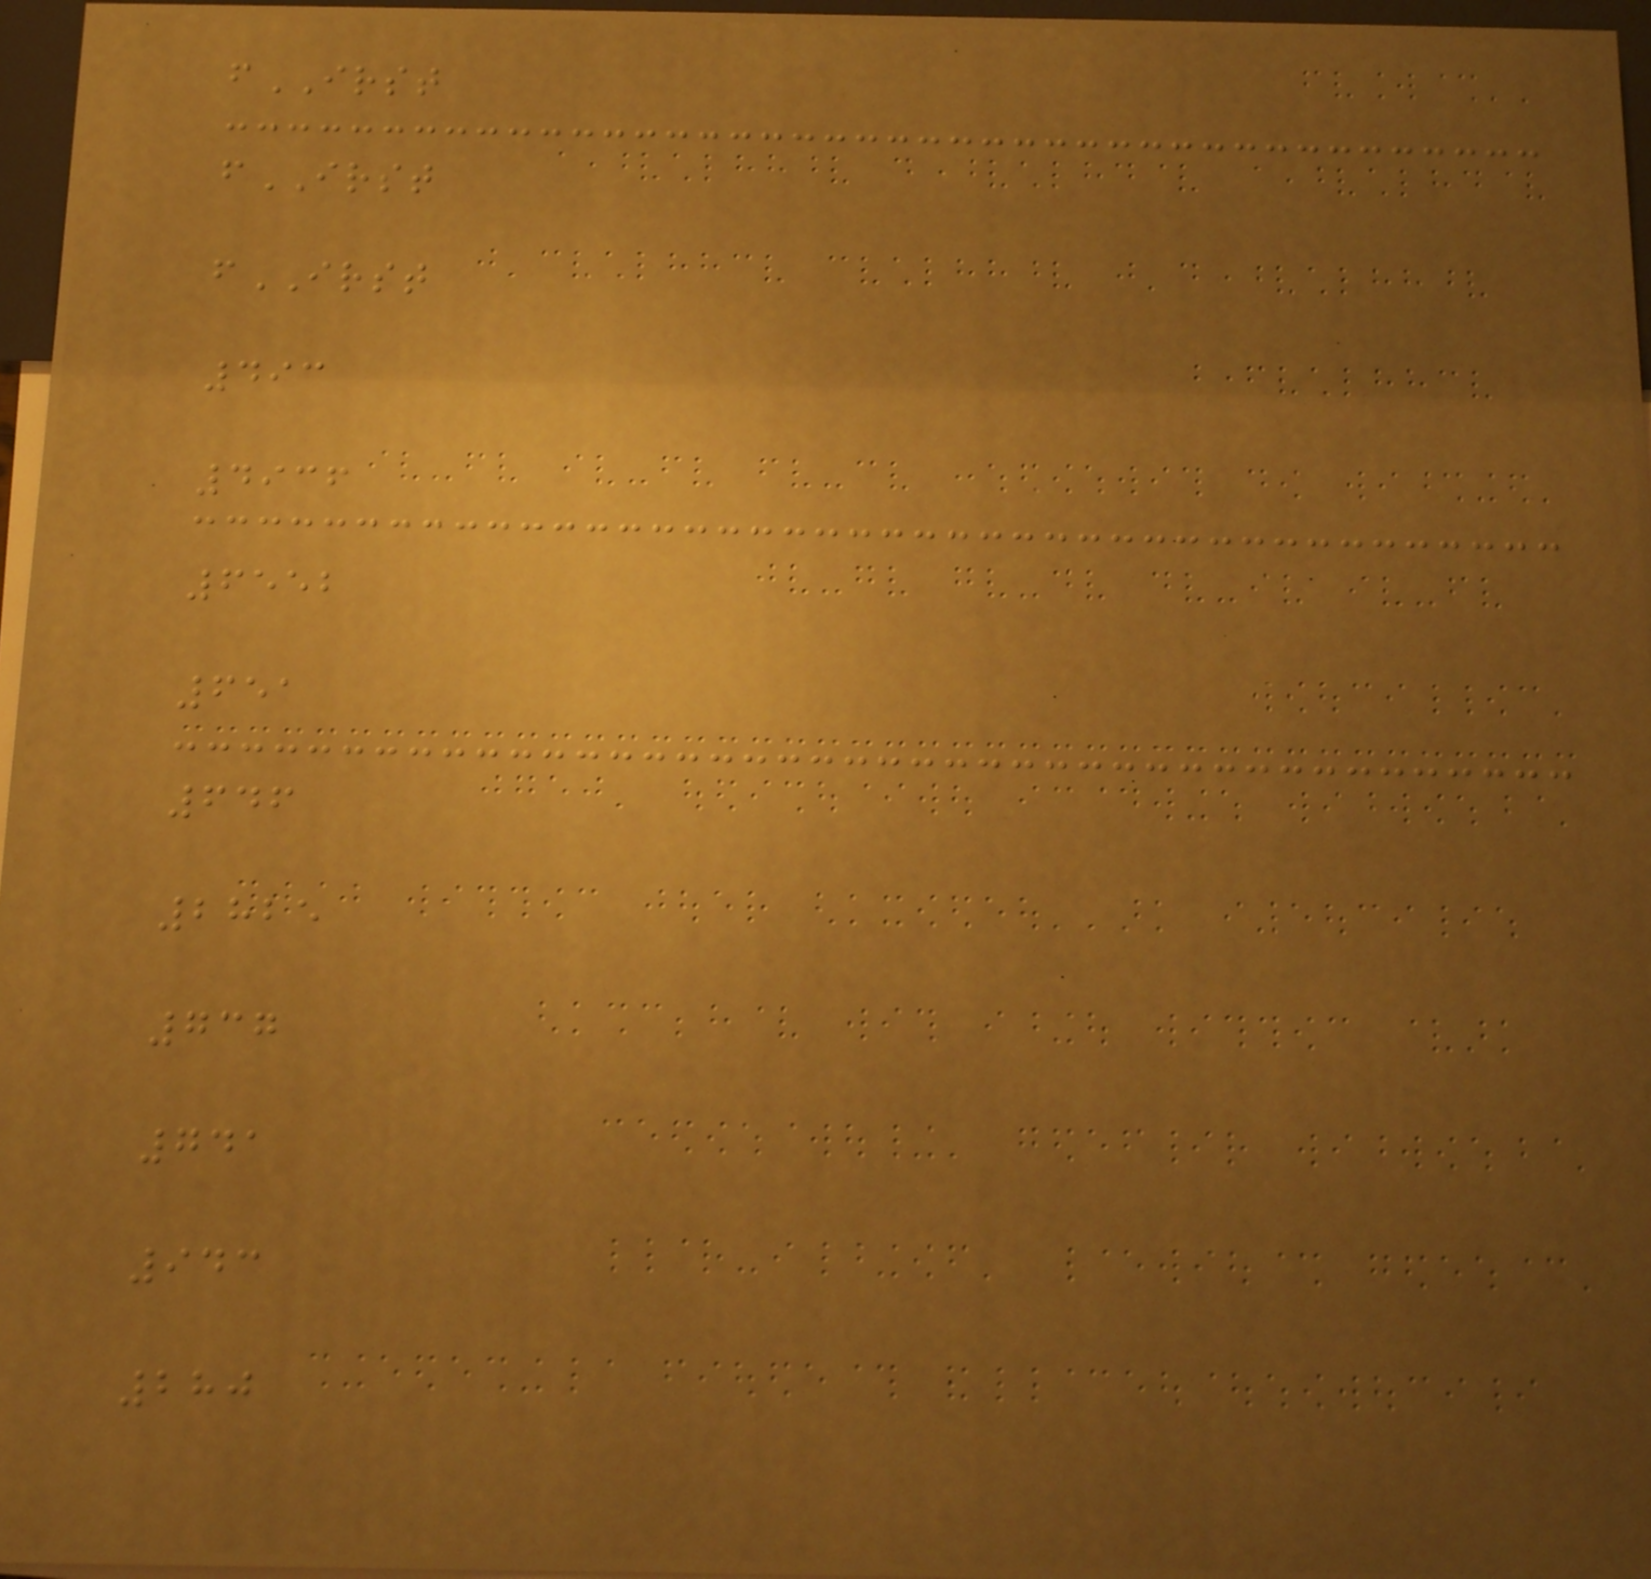fIRST
fIRST
fIRST
493
4936
6552
651
646
2825
737
741
943
280
